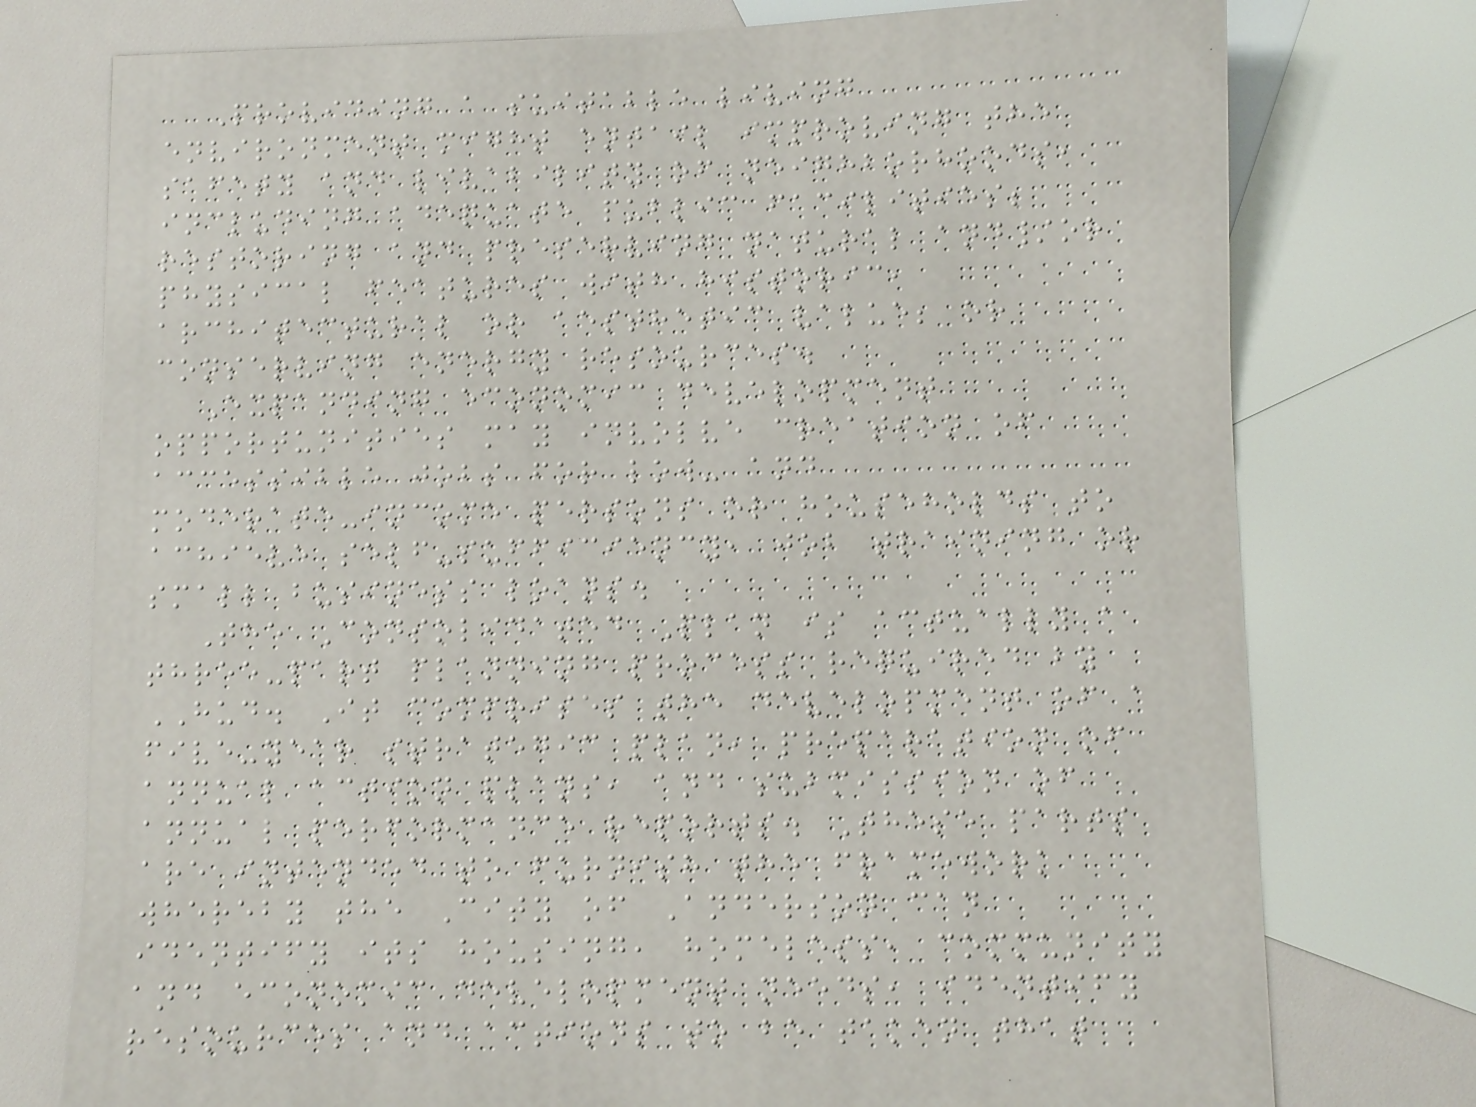Providing a suitable living
environment might entail improving the
safety and livability of neighborhoods,
including adequate public facilities;
restoring and preserving natural and/or
physical features with historic,
architectural or aesthetic value; or
conserving energy resources.
Expanding economic development
opportunities may involve creation of
accessible jobs for low- and
moderate-income persons or households to
achieve self-sufficiency, job training or
small business loans.
The Consolidated Plan is actually a
three-part planning process required by
HUD. It comprises the development of a
five-year strategic plan, preparation of
annual action plans, and submission of
annual performance reports. These parts
are intended to furnish the framework
whereby the City of Anderson can
identify its housing, homeless, community
and economic development needs, identify
resources and actions to be taken that
